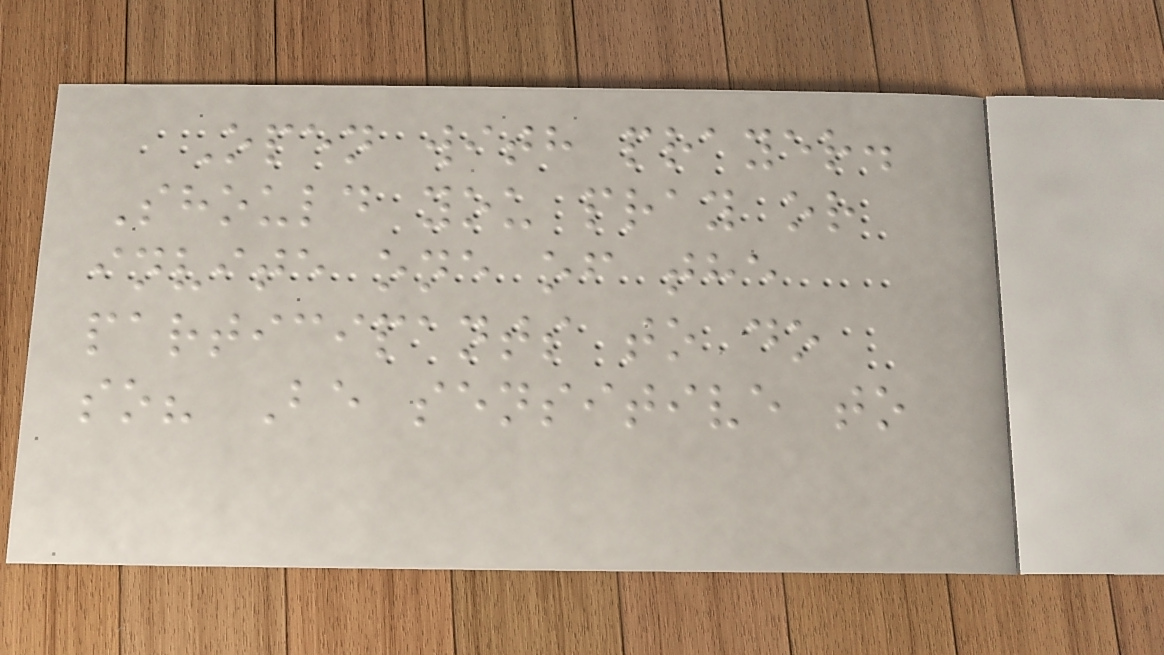Open with prayer.
Should you pray or
invite one of the
participants to do
so? Be sensitive to
